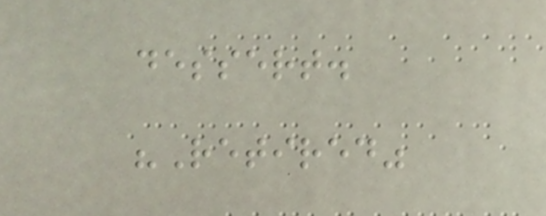dessert.
"Retired"
